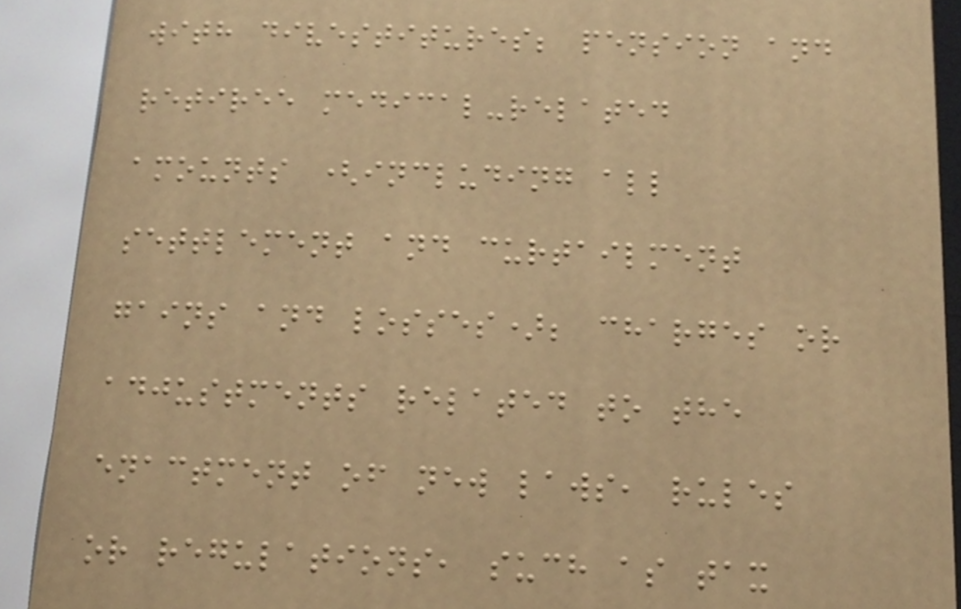with divestitures; pension and
retiree medical-related
amounts (including all
settlement and curtailment
gains and losses); charges or
adjustments related to the
enactment of new laws, rules
or regulations, such as tax
